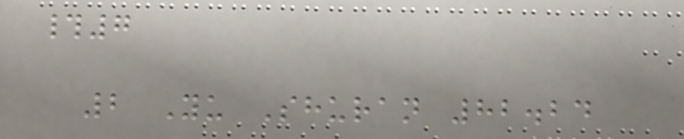#7
2 Yu Shuran 82.24
